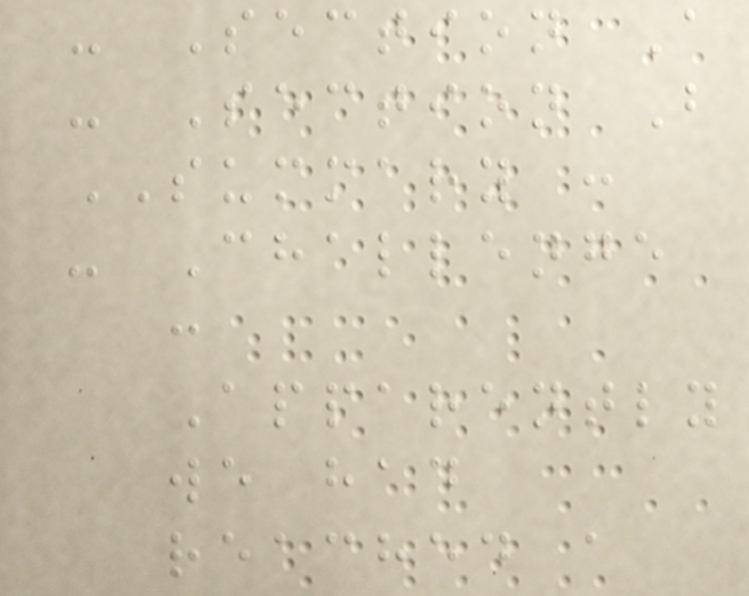- Section A
- Section B
SUMMARY :
- Challenge
:
Apparently
we had
reached a
